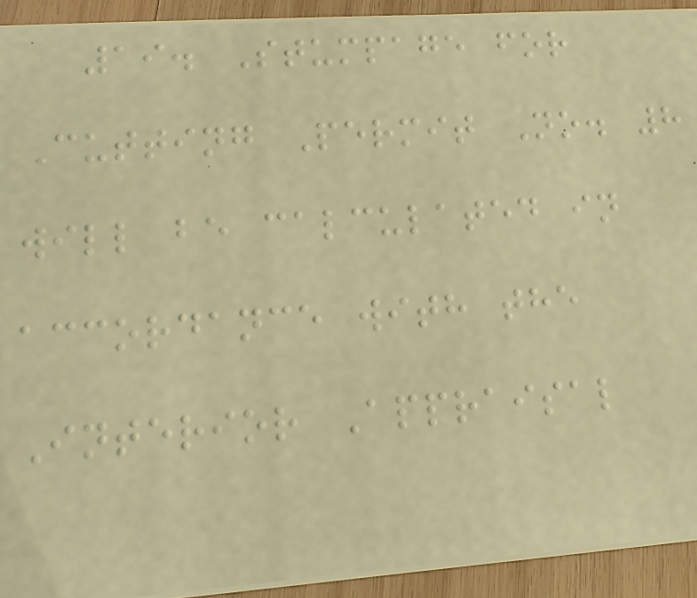19. Stumpage for
Cutting Permit No. 8
will be calculated in
accordance with the
Interior Appraisal
